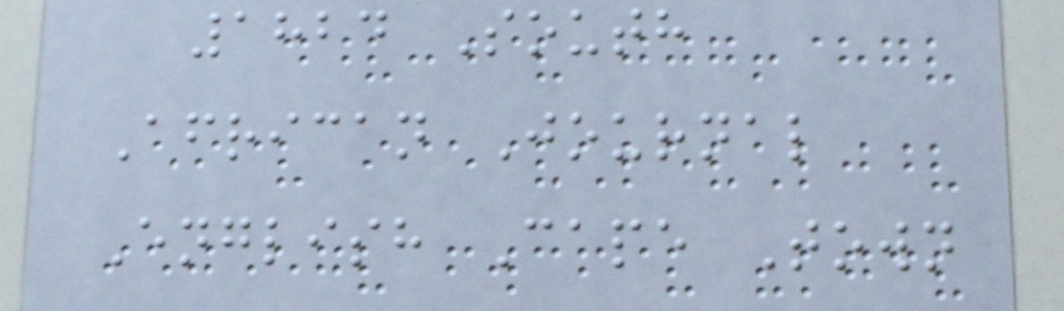1824 South
African Journal
English Cape Town
